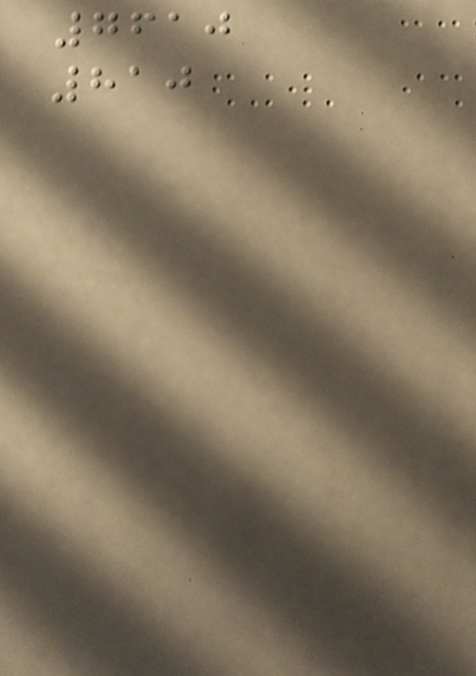7610
810
